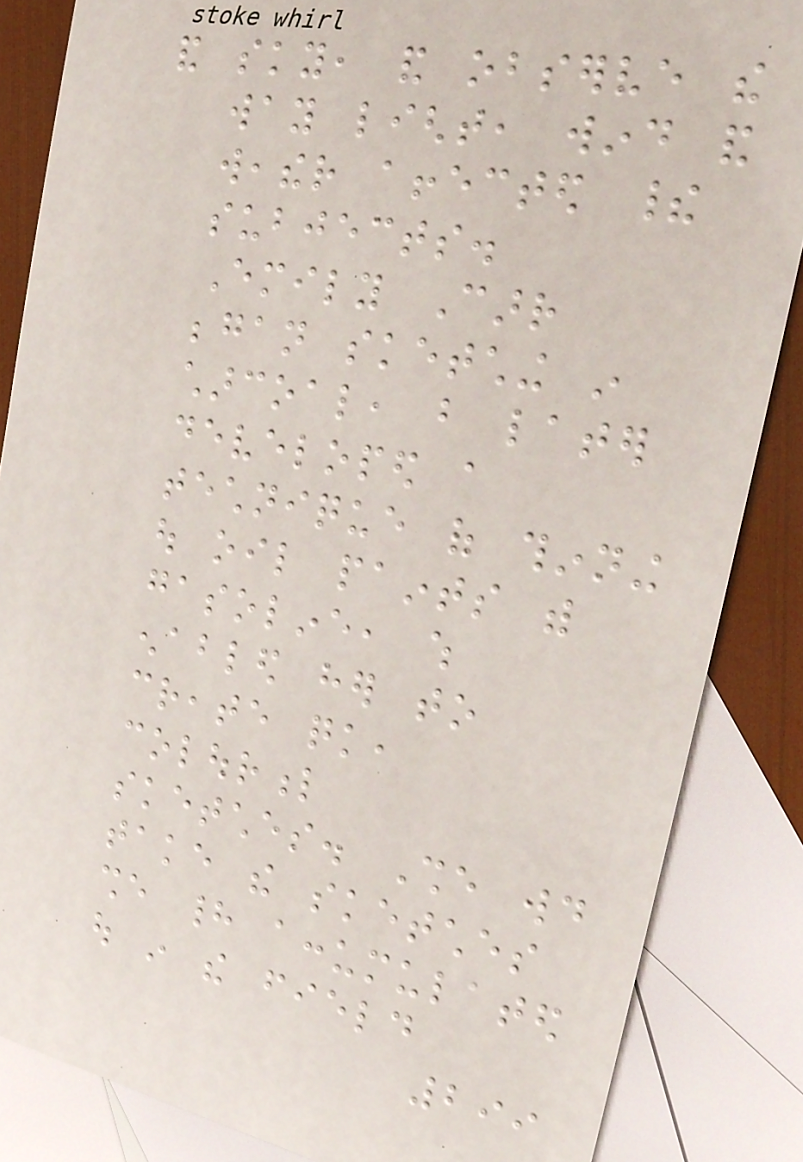and sky, and observe the
way light, wind and
weather affected their
subjects.
Emily Carr
began sketching in
charcoal, but later
developed a
technique of thinning
out oil paints with
gasoline, which
enabled her to
create quick,
colourful
sketches. She would
take the sketches
she had accumulated
out in the field
299
